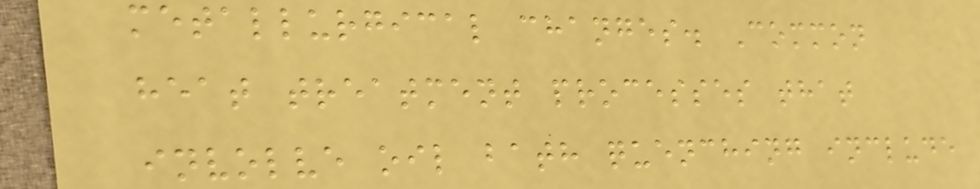metallurgical changes. Common
heat treatment processes that
involve oil bath quenching include
